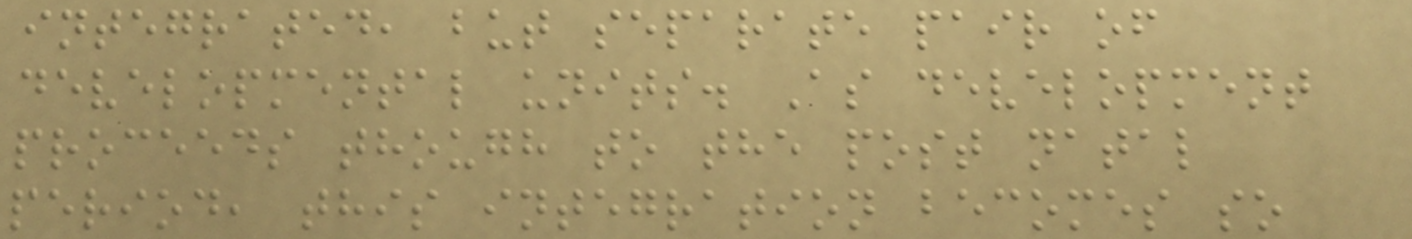integrated, but separate pair of
developmental units. As development
proceeds though to the post natal
period, this integration becomes so
